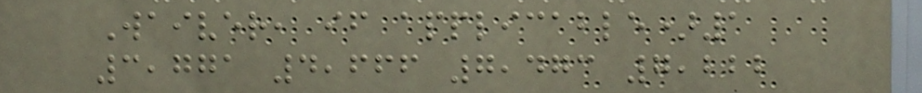Waiver, if applicable)1
3,771 4,666 7,473 7,222
